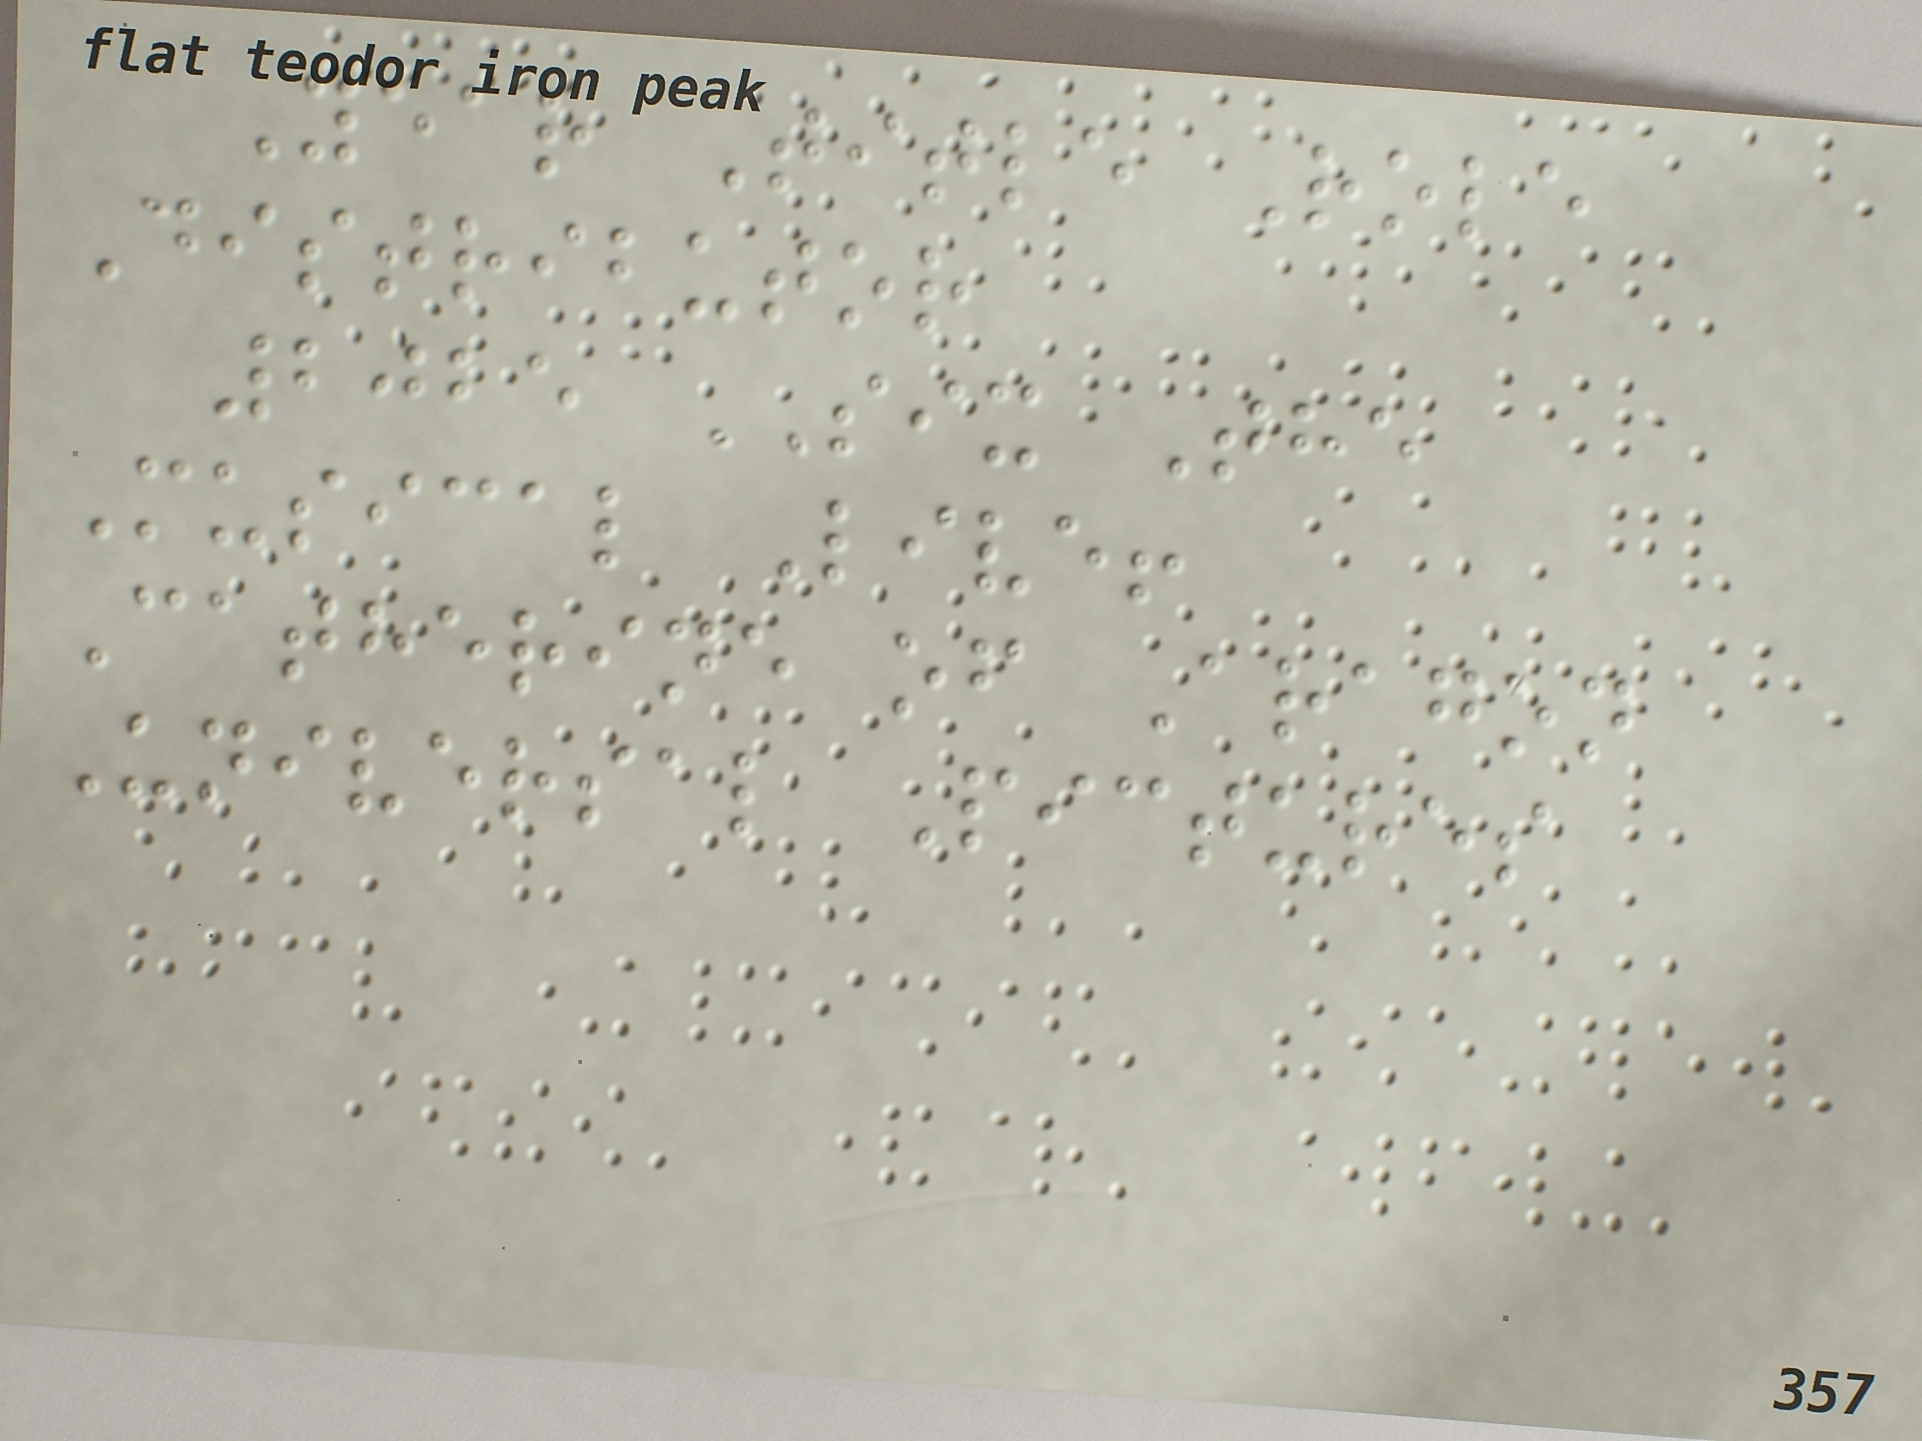Year Title Role
Distributor
2025 SIX The
Musical Live!
Catherine of Aragon
Universal Pictures
